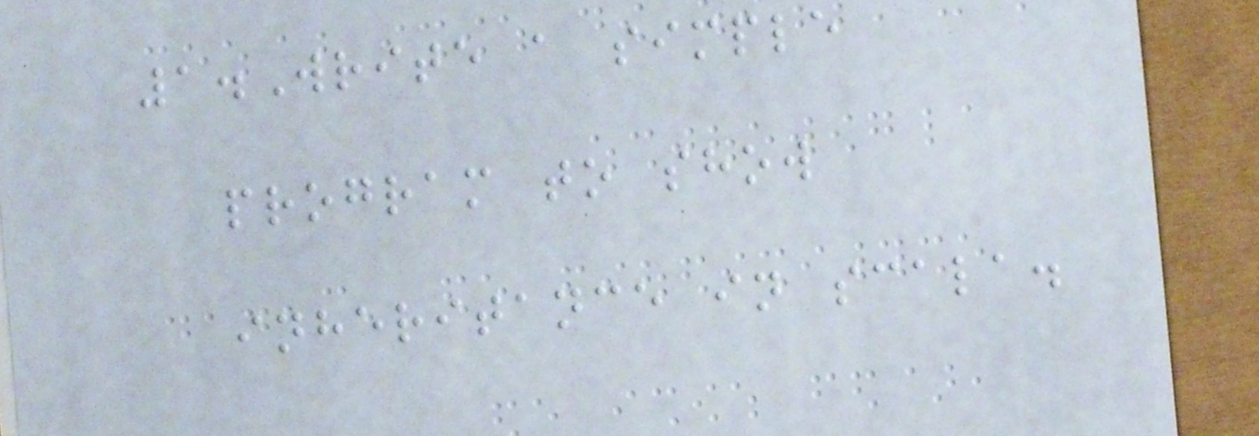1.Write a simple
program to show
inheritance in scala.
